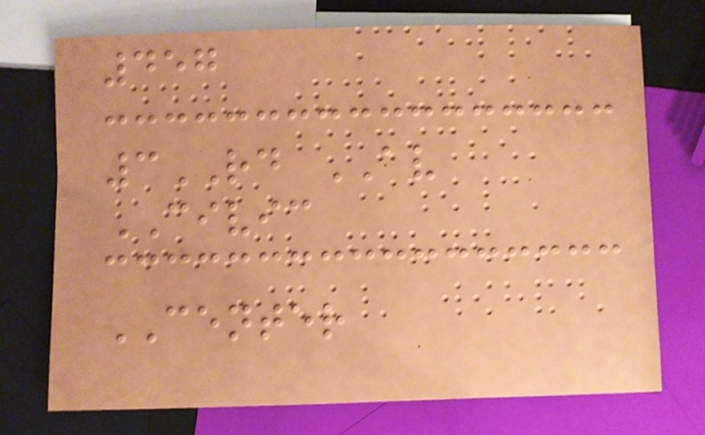457
3RD AV
CIVIC
CENTER
